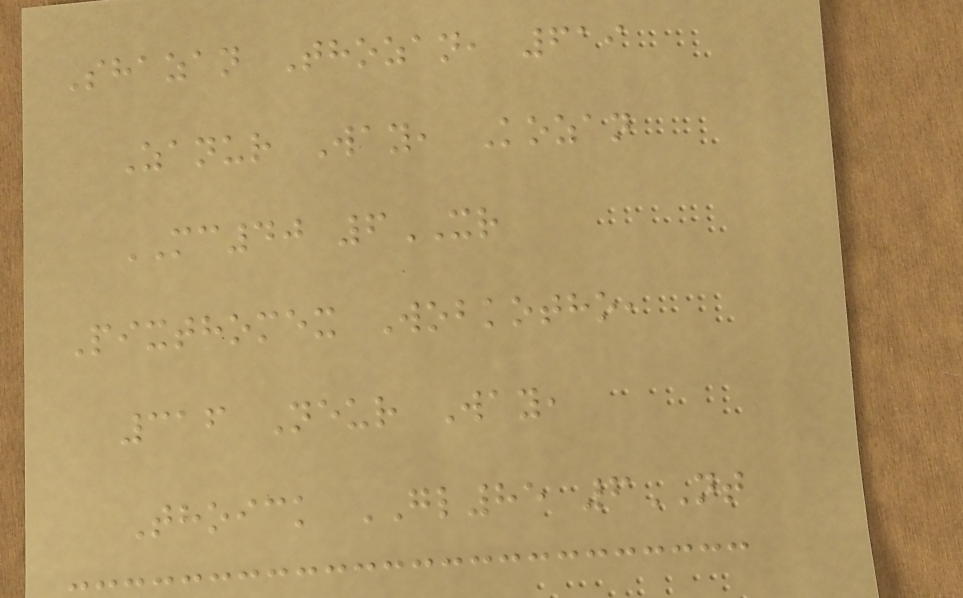Shazan Thozan, 619
Zanur Way, Kozan
MC40 6XR
Pixthomex Wobkotho,
316 Neur Way,
Thoick GL85 6NT
